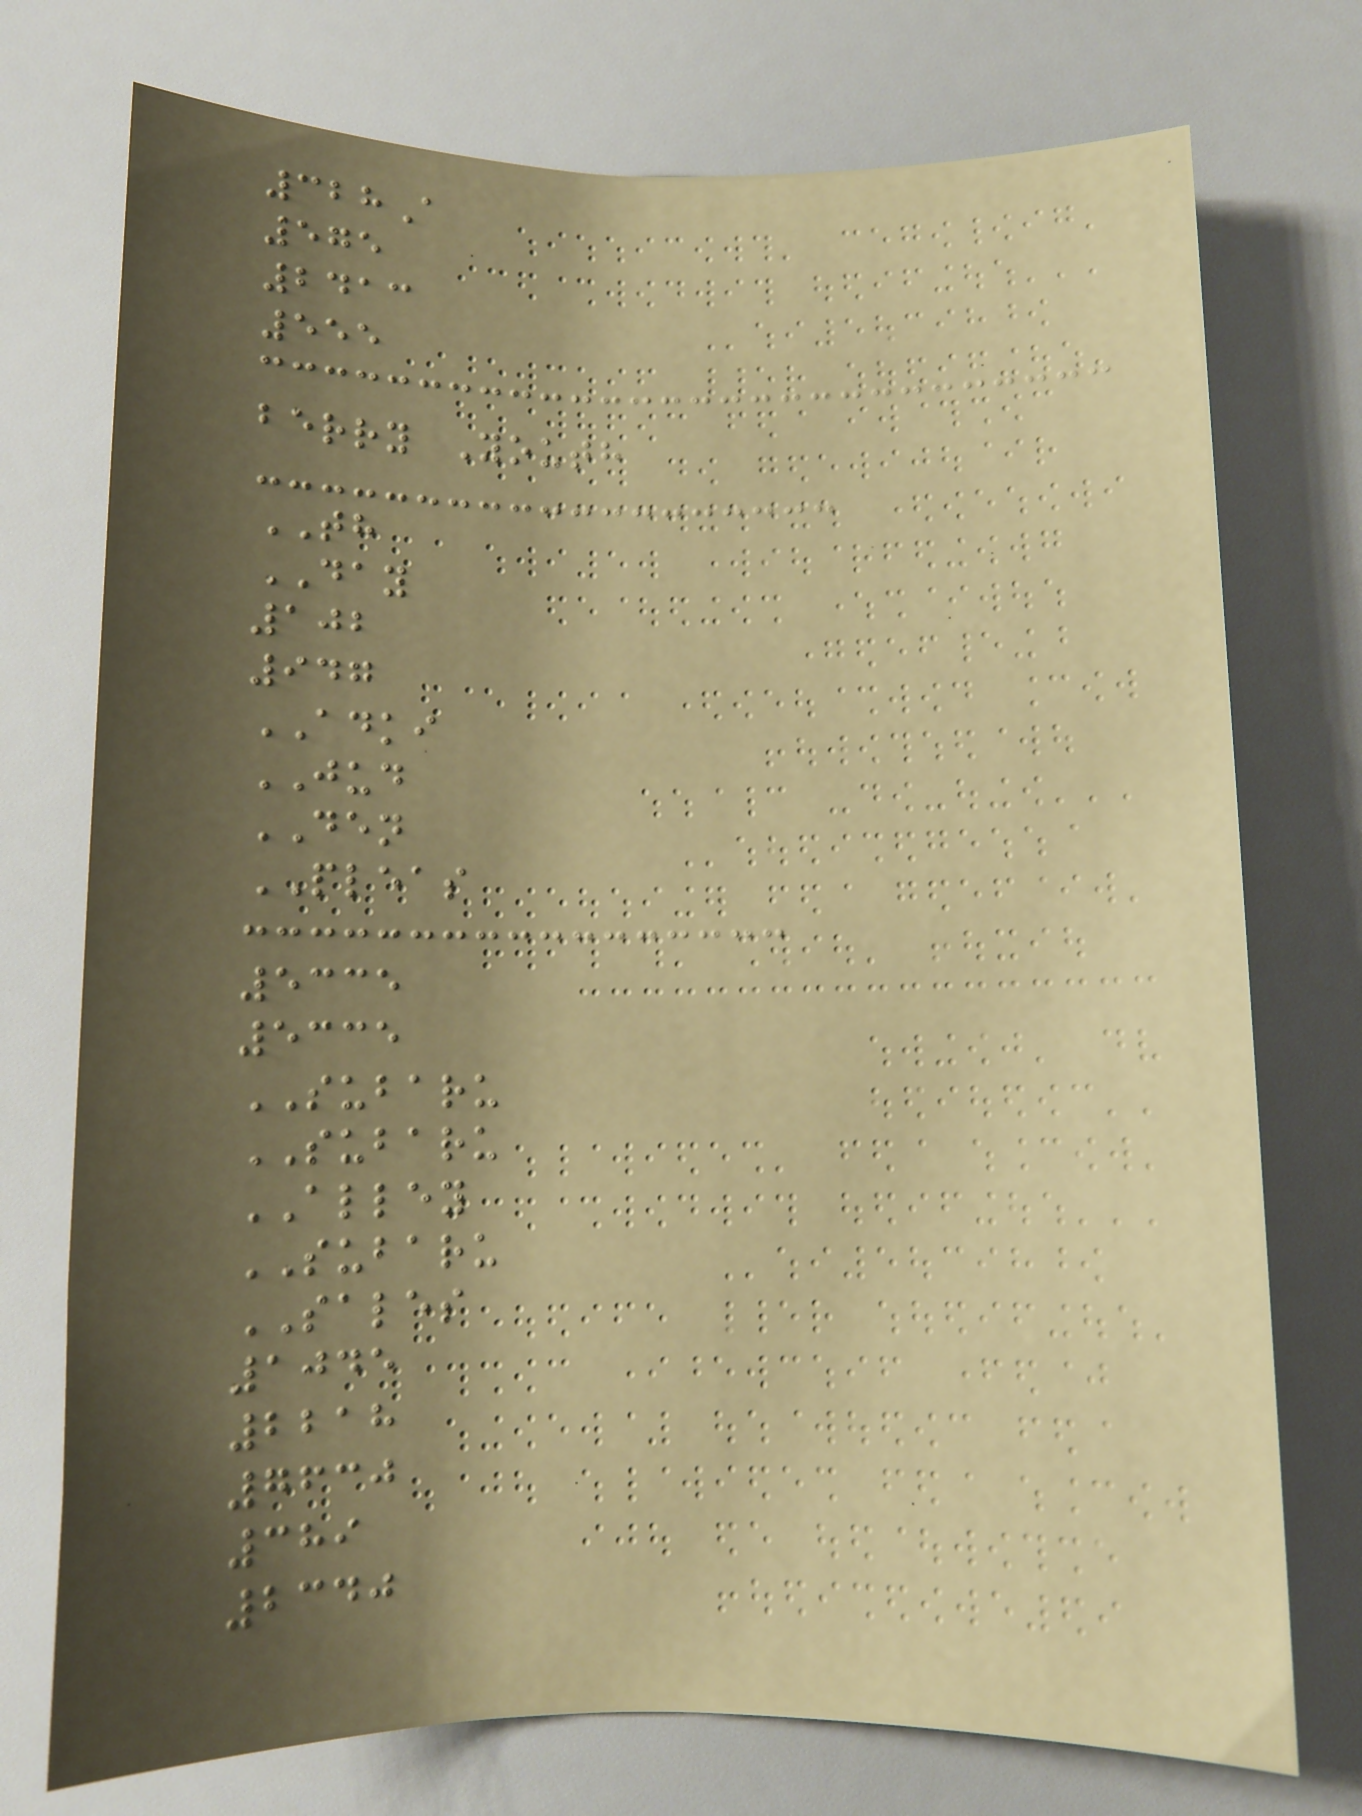328A
575
2413
555
berry Youth
TH
DAY
102
947
ADKI
JUD
DEN
PLEAS
5335
5335
SUBARU
SUBARU
ALLEY
SUBARU
SALES
1045
2218
7630
389
2340
